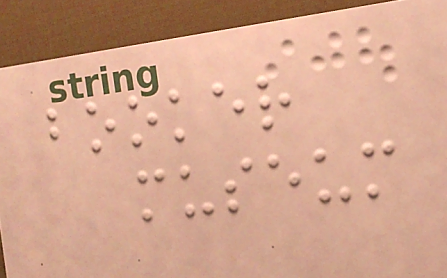booker
museum
